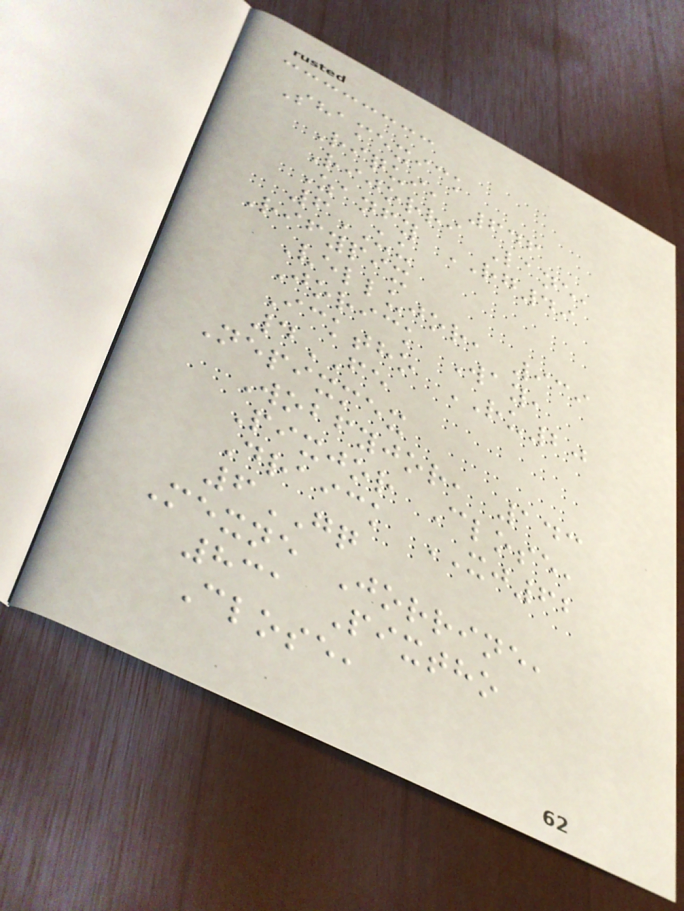Shamexick
Riqui, 646
Rijorri Lane,
Zanfy RG49
6UU
Rifypix
Vellujor, 939
Jorick Way,
Icktho RU20
4FE
Nepixmex
Wobfyjor, 143
Pixjor Close,
Draick XJ62
6GQ
Mexne Jorrine,
831 Pixtho
Close,
